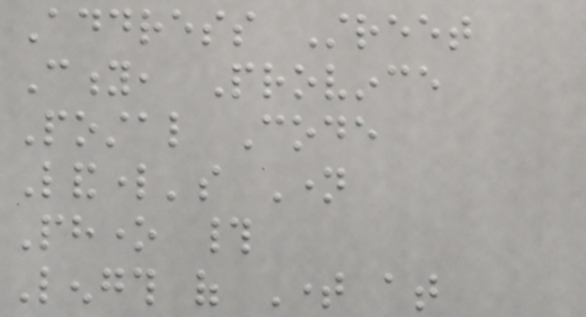Address Street
City, Province
Postal Code
Landlord's Name
Phone #
Length of Time at
